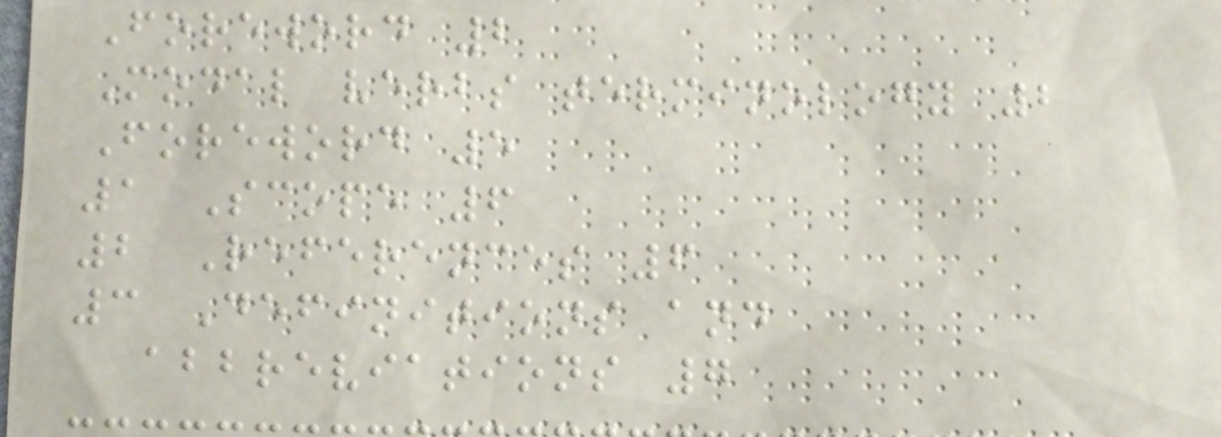Foreword 2
Modal verbs terminology 2
Foreword 5
1 Scope 6
2 References 6
3 Definitions and
abbreviations 7
